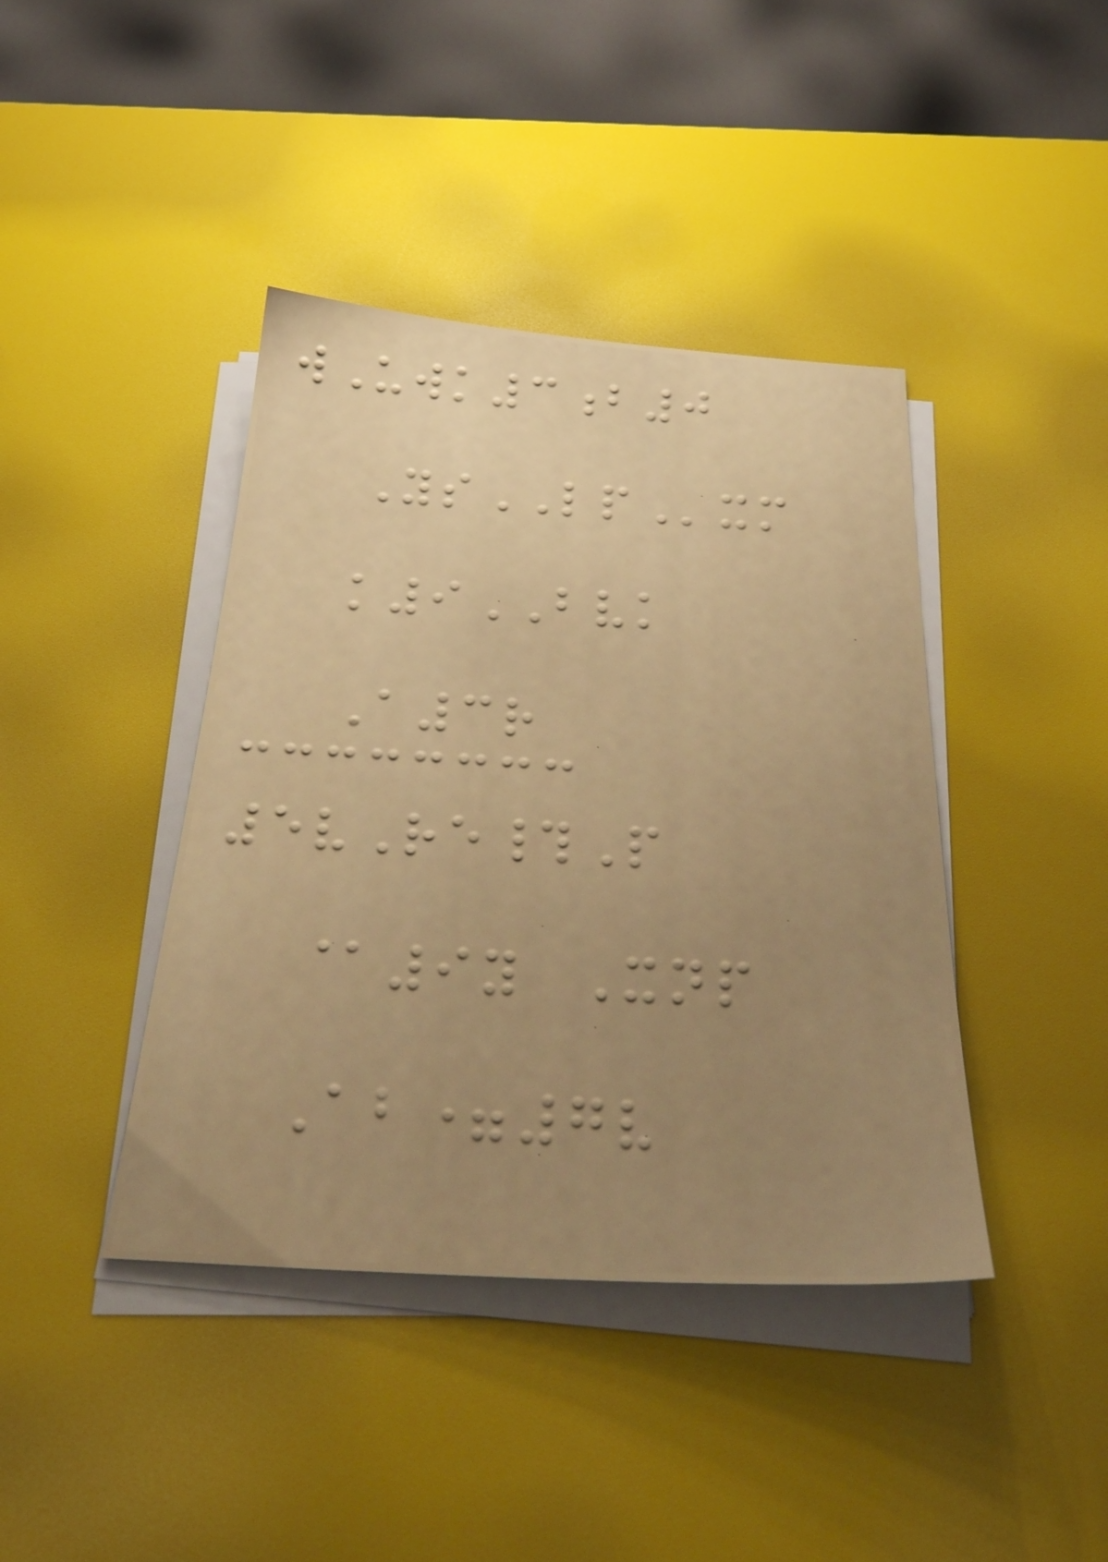wUwk3b0
YsLPxm
k9BVK
A3r
5vRe#P
@9y Xnp
Ab=7v
